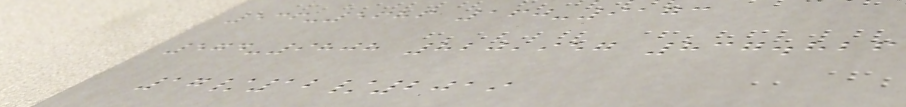536-5686 160-9173
574-9808 820,957 837.826
17/12/2019
